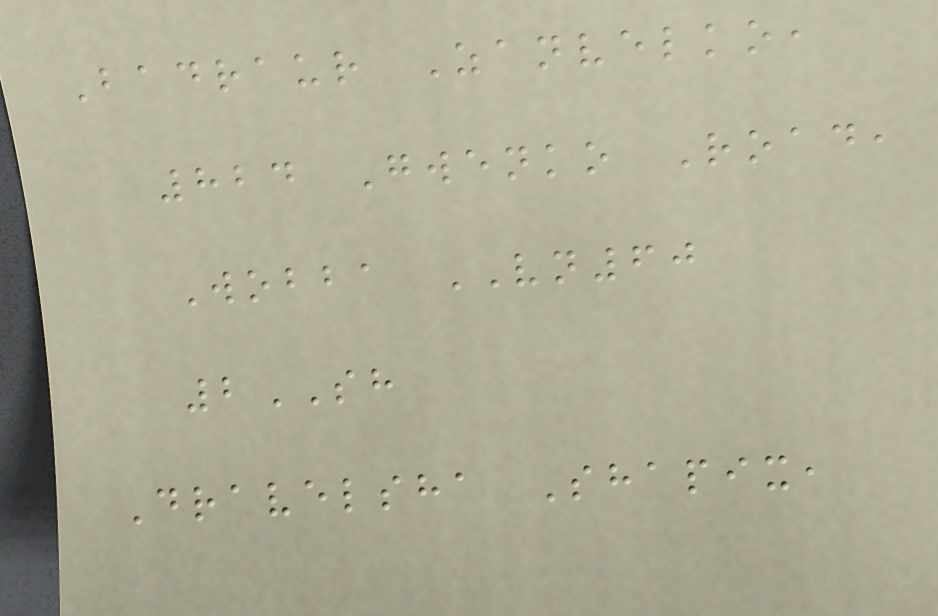Badraur Zanvelko,
824 Gwenko Road,
Wobba VN60
2SH
Dravelsha Shapix,
